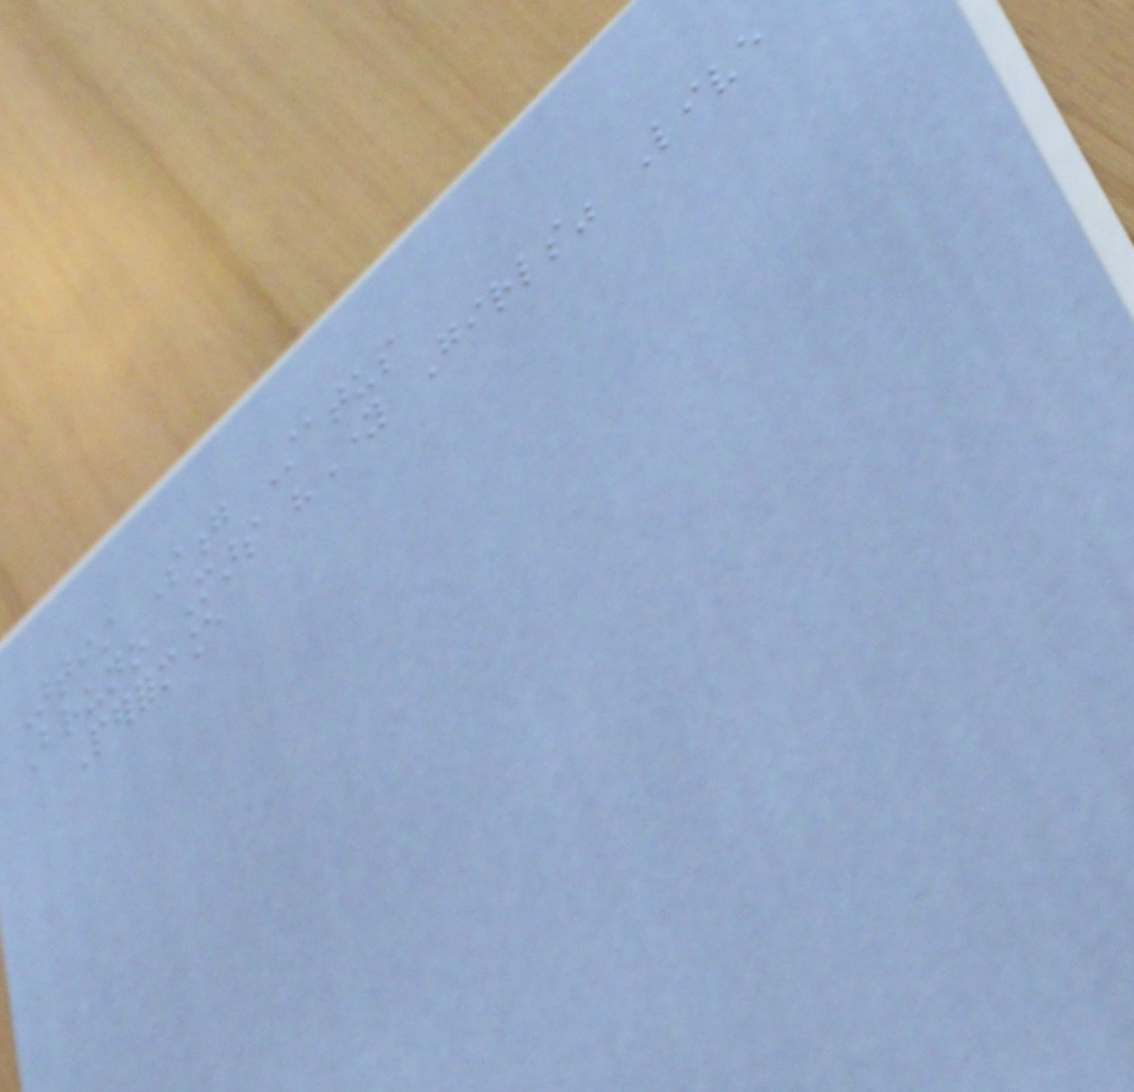Artist Song Status
Bruno Mars "Young Girls" Live
Performance
